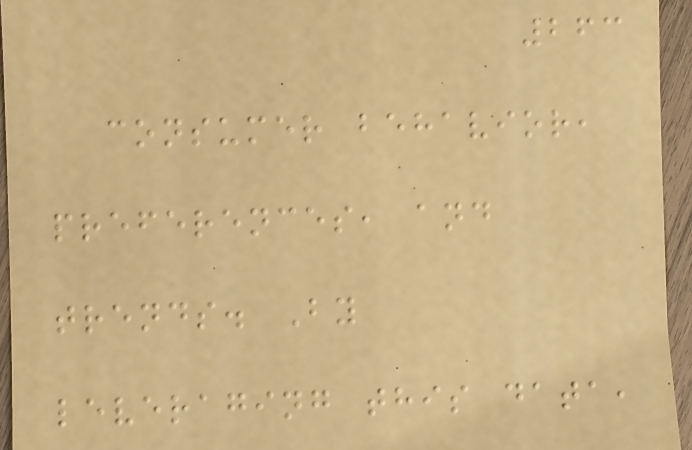263
consumer behavior,
preferences, and
trends. By
leveraging this data,
